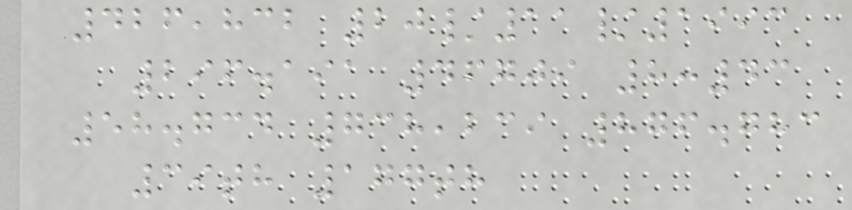426,832 20/11/1993
296.191 46709 8:43
58.734 738,239 876.783
39th 177th
